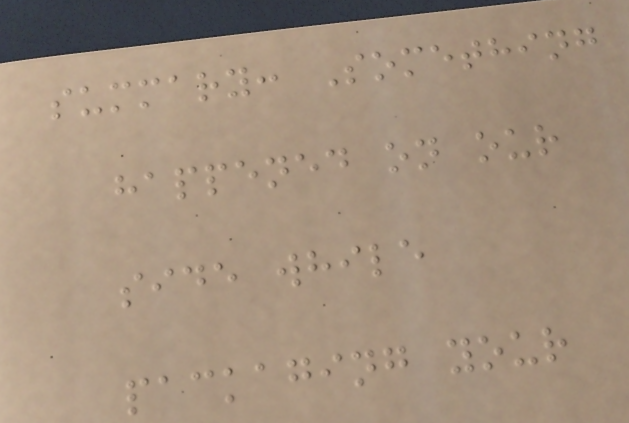summary: Something
happened on our
side while
packaging your
